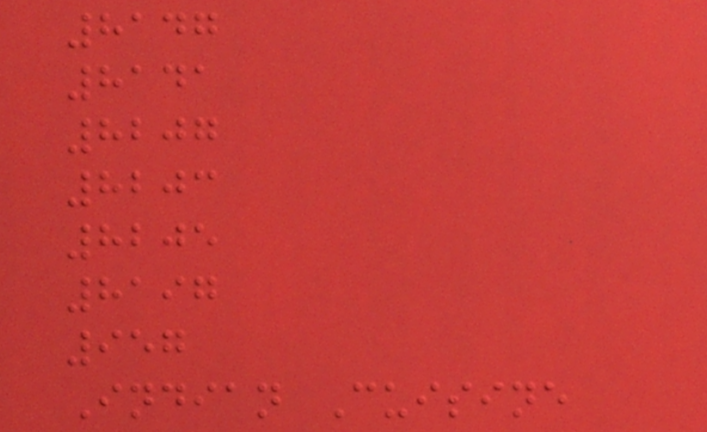8147
8141
8207
8203
8205
8197
957
Indian Cuisine
